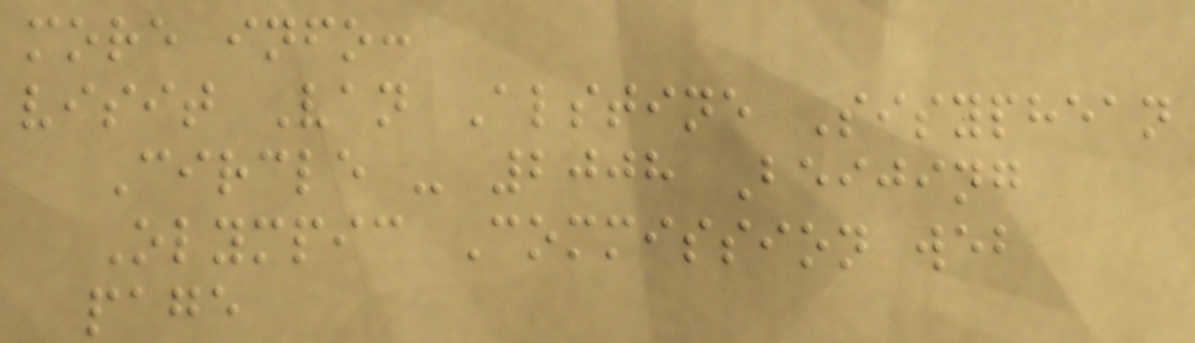more info:
visit Van Alstine Sisyphean
Circle - 2008 Beijing
Olympic Commission web
page
